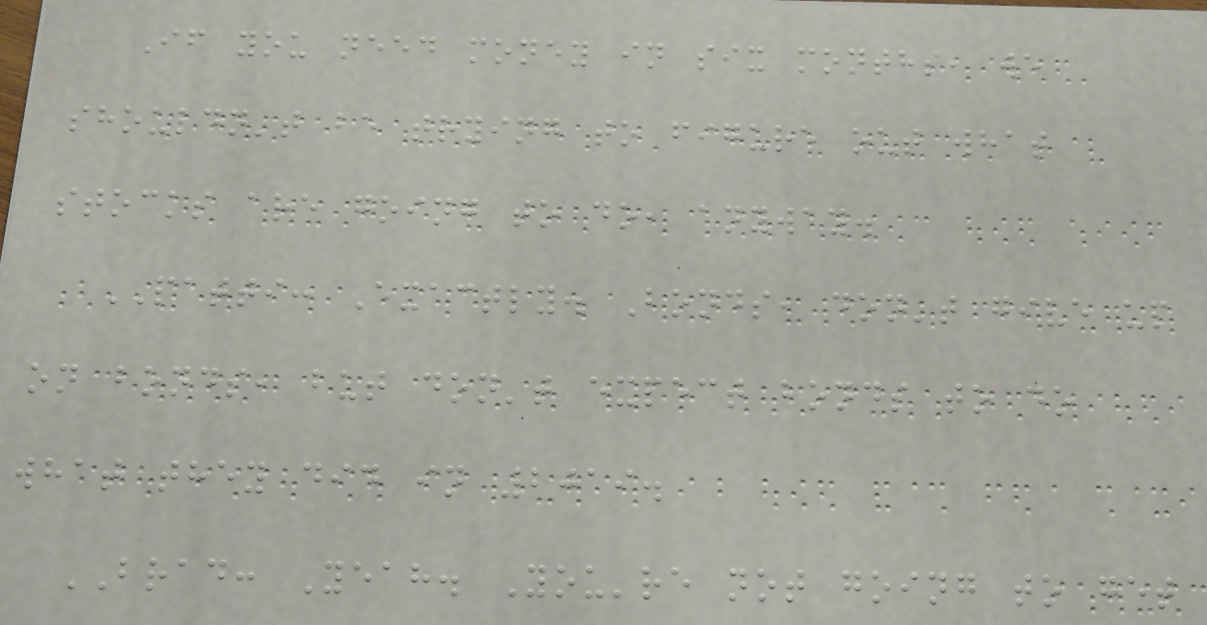If you need money in six months, we
shouldn't be trying to figure out what
stocks are going to do, anyway.
PATTI: Exactly. Bonds, don't give up
on bonds, but don't expect bonds to do
what they did in 2019.
BRAD: Yeah. You're not going to get
